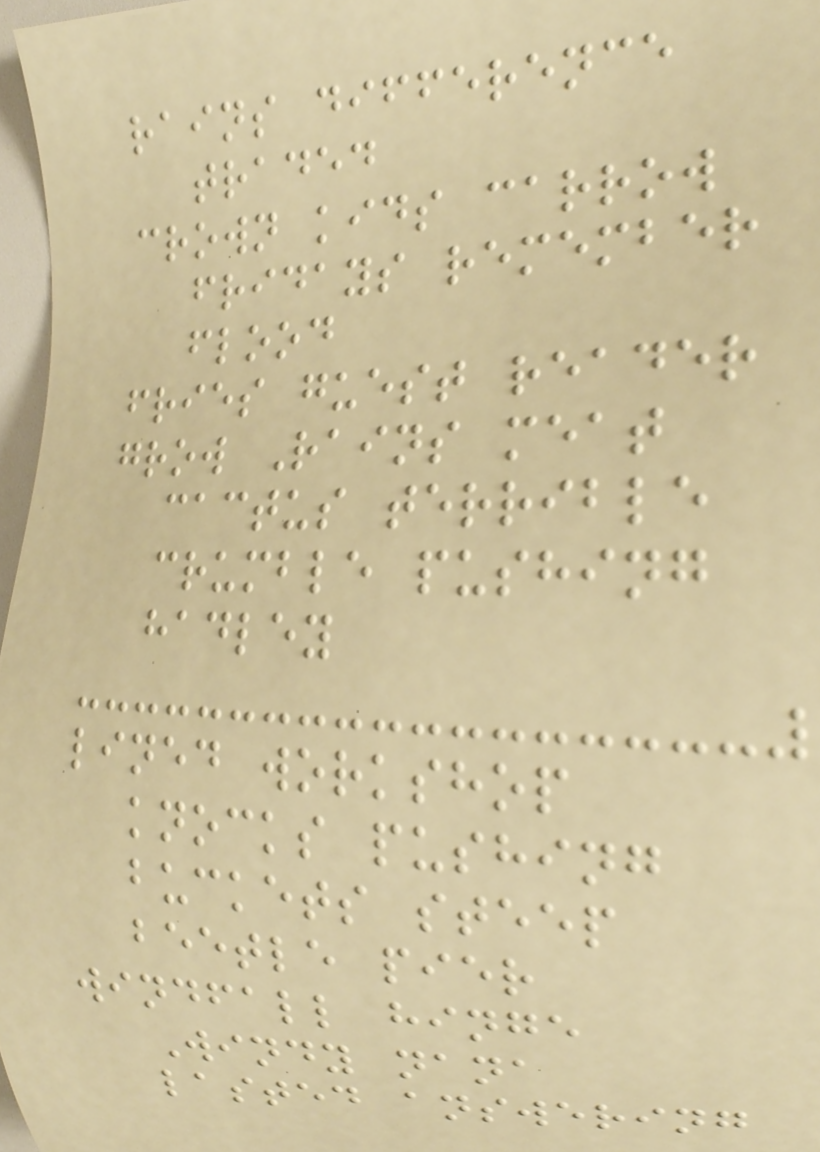rains difference
traded
crown kids carrow
fridays remember
flood
fries guest reader
grow Rains meat
cactus terrible
crumble pushing
hadley
lined workshop
knocks pushing
buckets steep
beetle pier
windfall hinge
Windy nana
lasted answering
